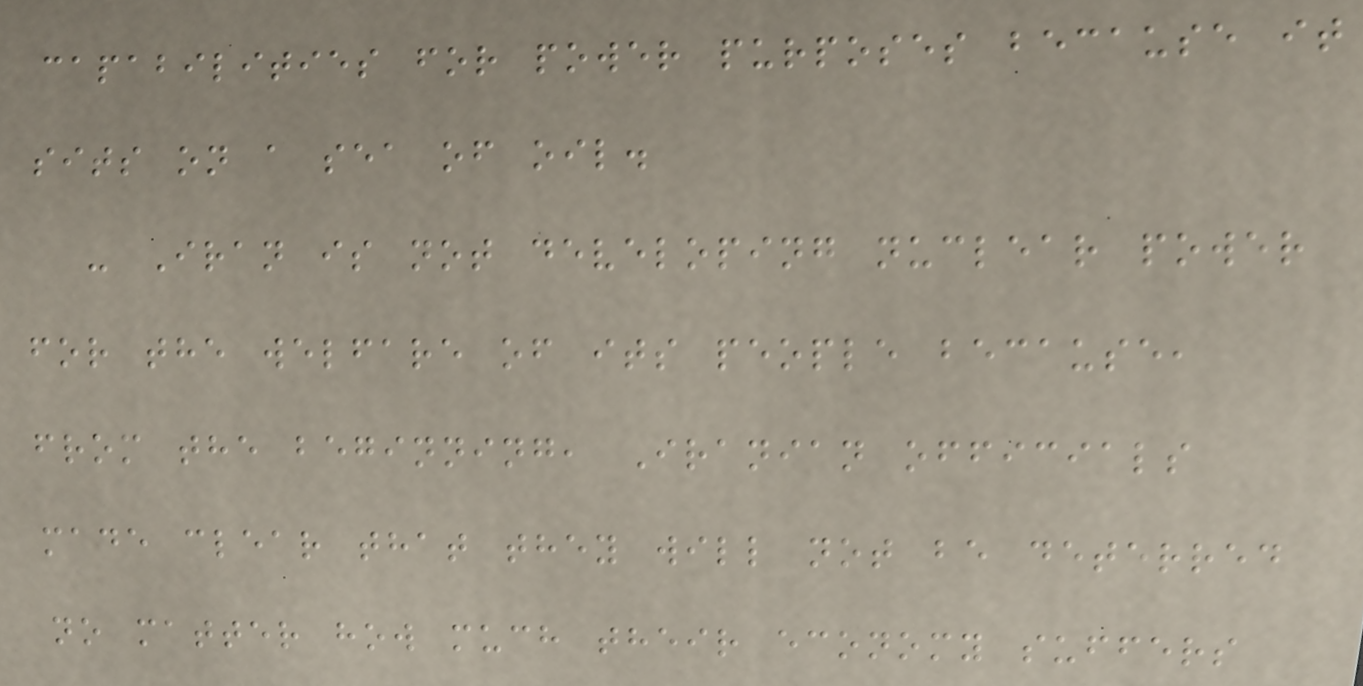capabilities for power purposes because it
sits on a sea of oil.
- Iran is not developing nuclear power
for the welfare of its people because,
from the beginning, Iranian officials
made clear that they will not be deterred
no matter how much their economy suffers
